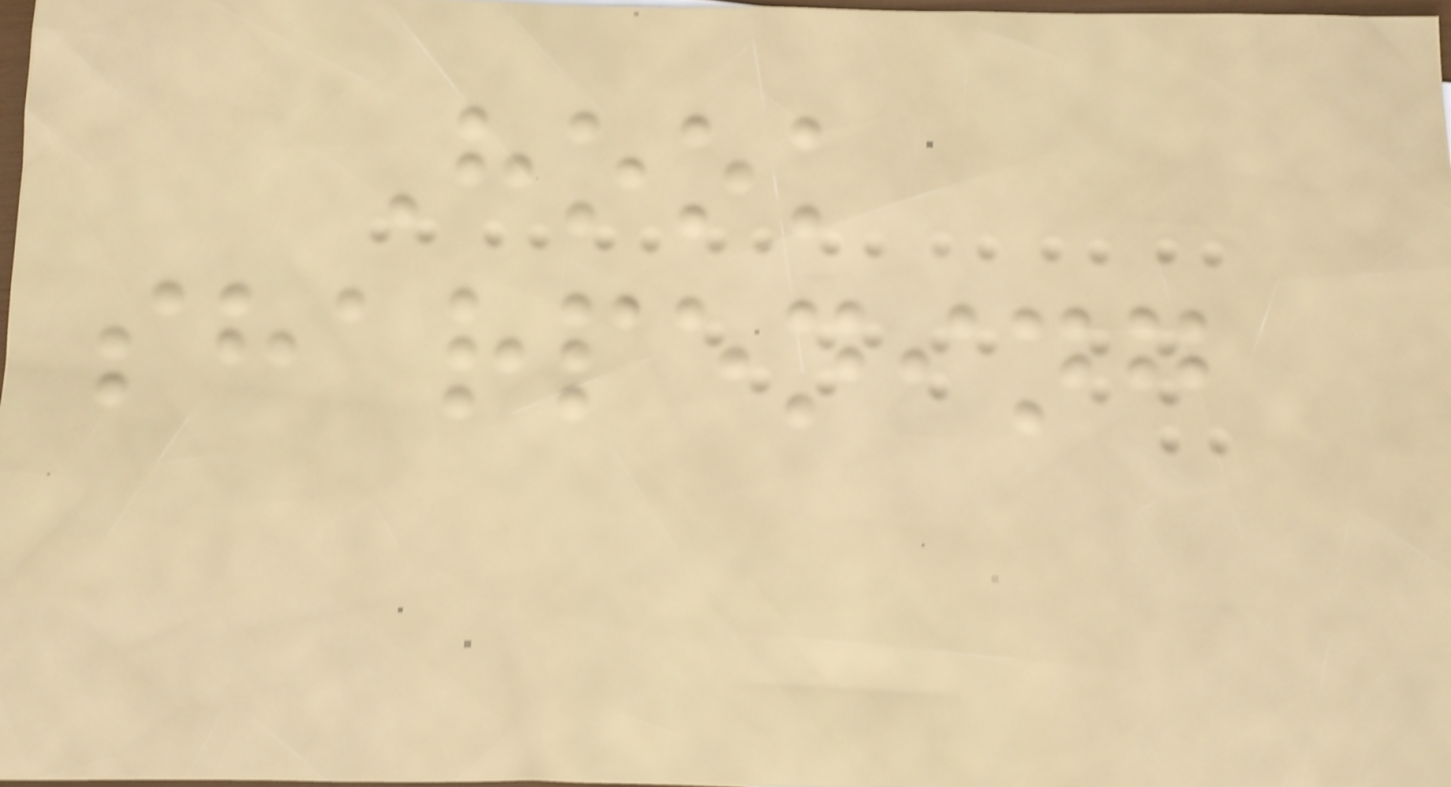Hook
sharpening
